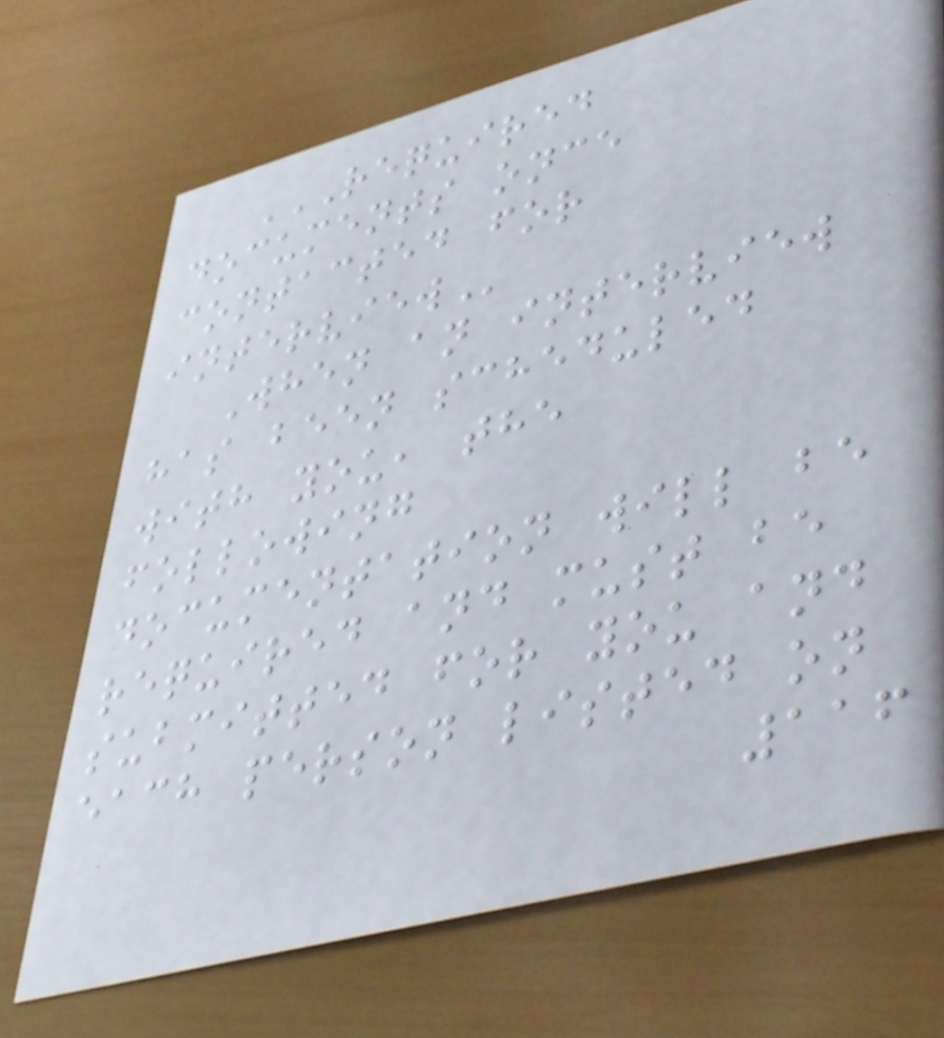REQUIRED
DOCUMENTS ONCE
CONTACTED FOR
INTERVIEW
When an interview
has been scheduled
with you, the
following
documentation will be
required and must be
submitted for you and
each person listed on
116
